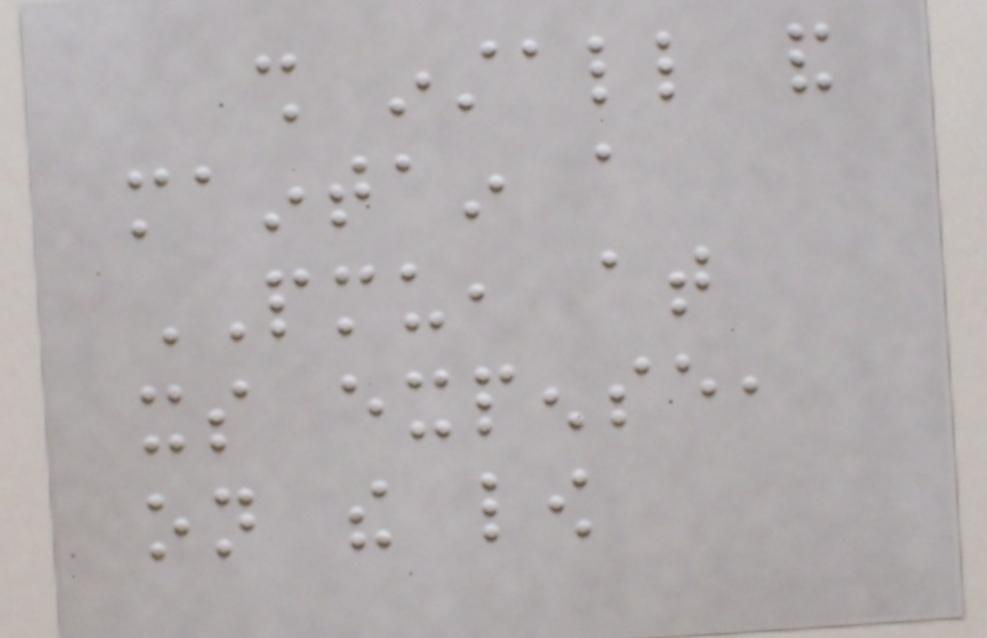shall install and
maintain a
PMU, at
its expense,
on the low
